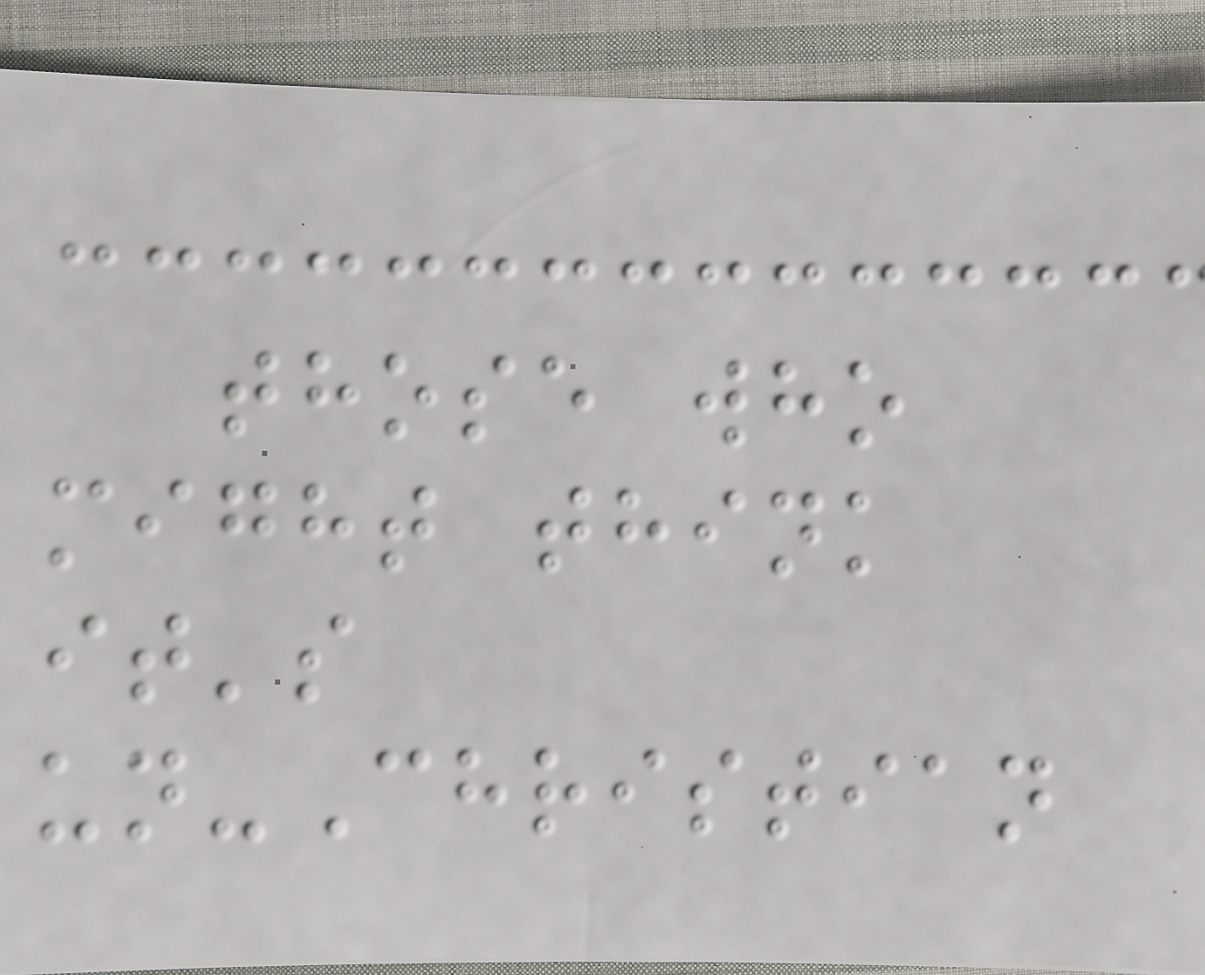those who
might think
it's
un-Christian
